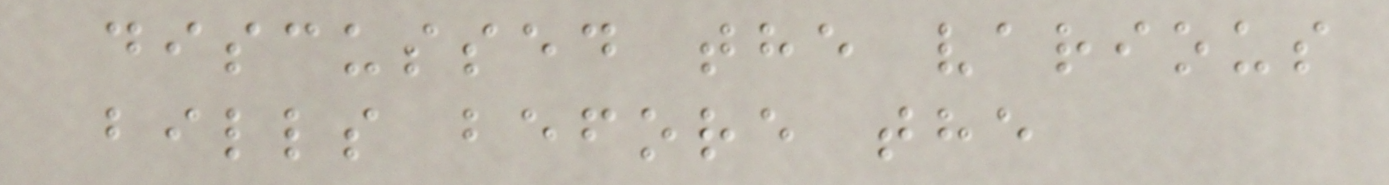discussed the various
bills before the
